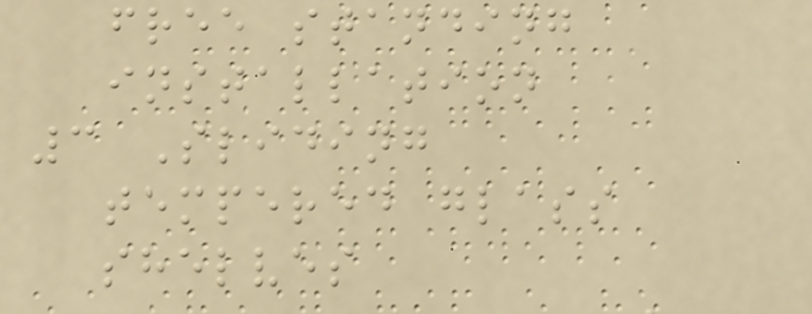free standing
installation
3 Sliding
tempered glass
shelves
